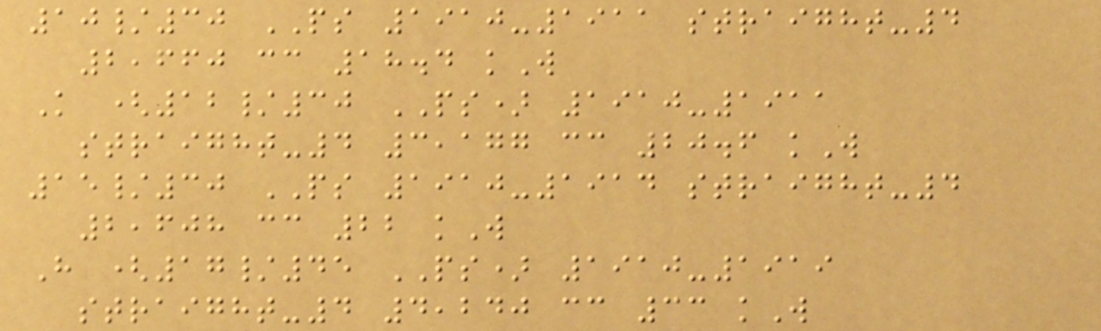10/30 PS 1910-1911 straight-4
2,660 cc 18.4 kW
K (12/30 PS) 1910-1911
straight-4 3,177 cc 20.6 kW
15/30 PS 1910-1914 straight-4
2,608 cc 22 kW
H (17/45 PS) 1910-1919
straight-4 4,240 cc 33 kW
